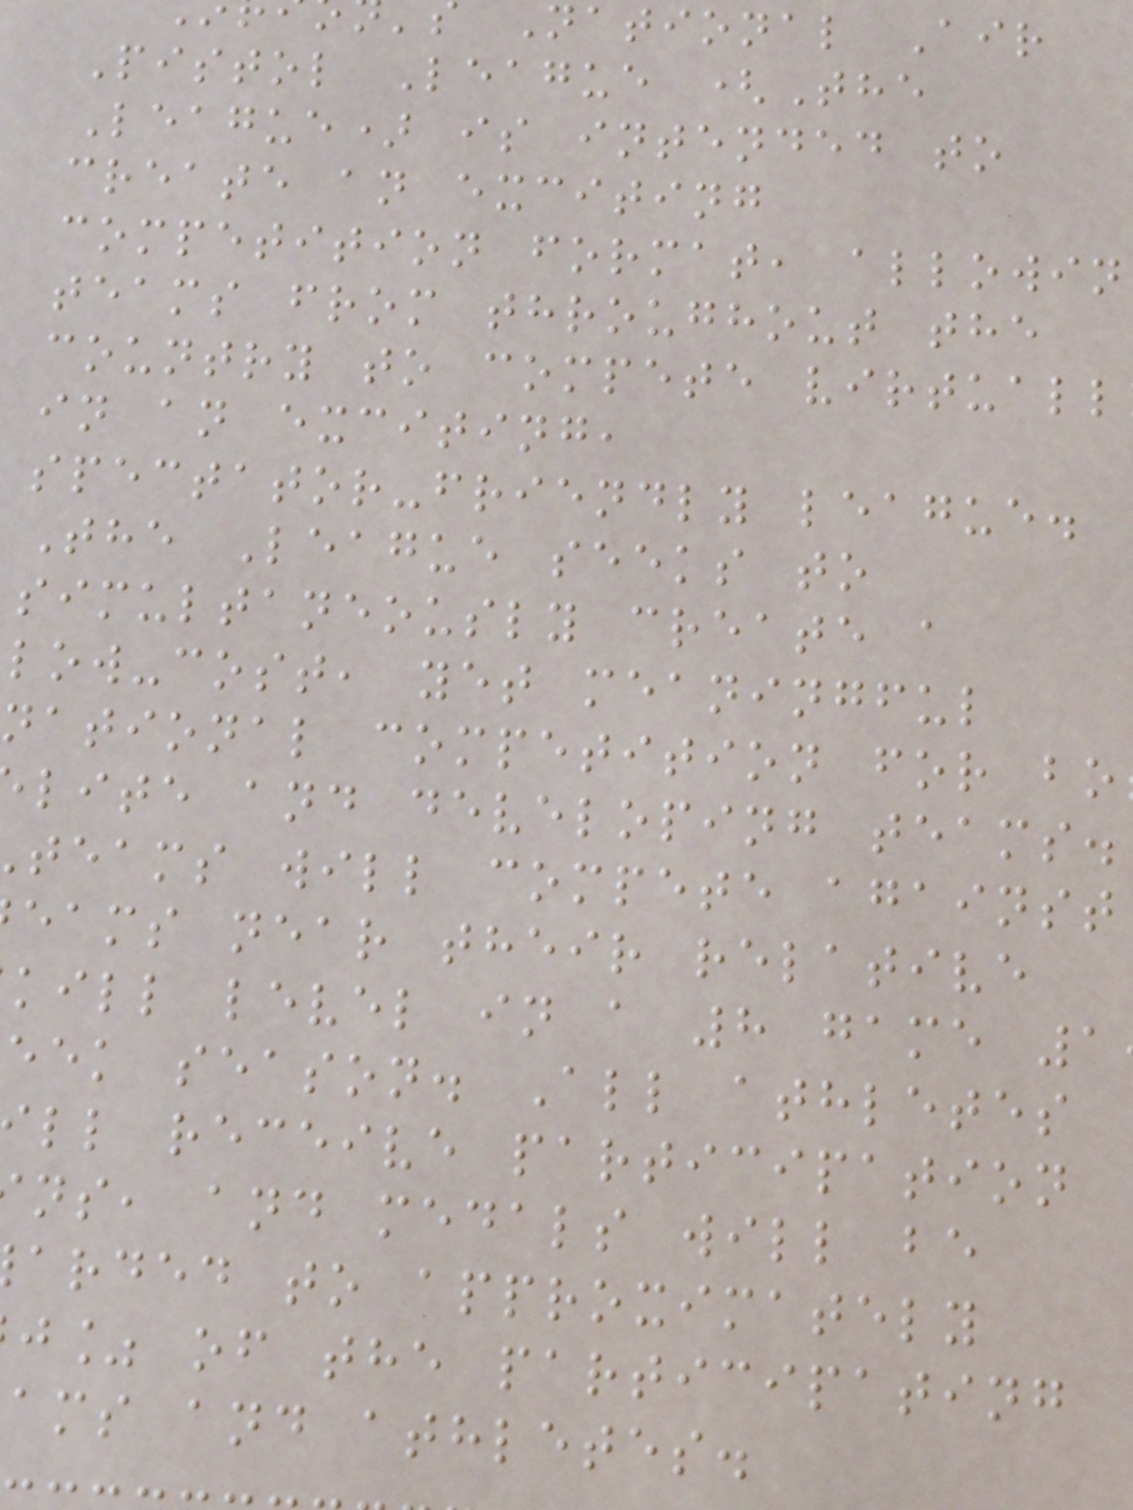National Air
Pistol League (The
League) is intended to
create an exciting
competition format, allowin
teams from throughout the
country to compete virtuall
in an exciting,
spectator-friendly league.
The League seeks to
simultaneously create a
low-cost, yet meaningful
national competition for bo
lite and developing teams.
teams will compete against
eams near their relative
kill level in a 8 game 1
eek season. All athletes
ll receive participation
ns, and medals will be
arded to approximately
j% of the participating
ams and athletes.
